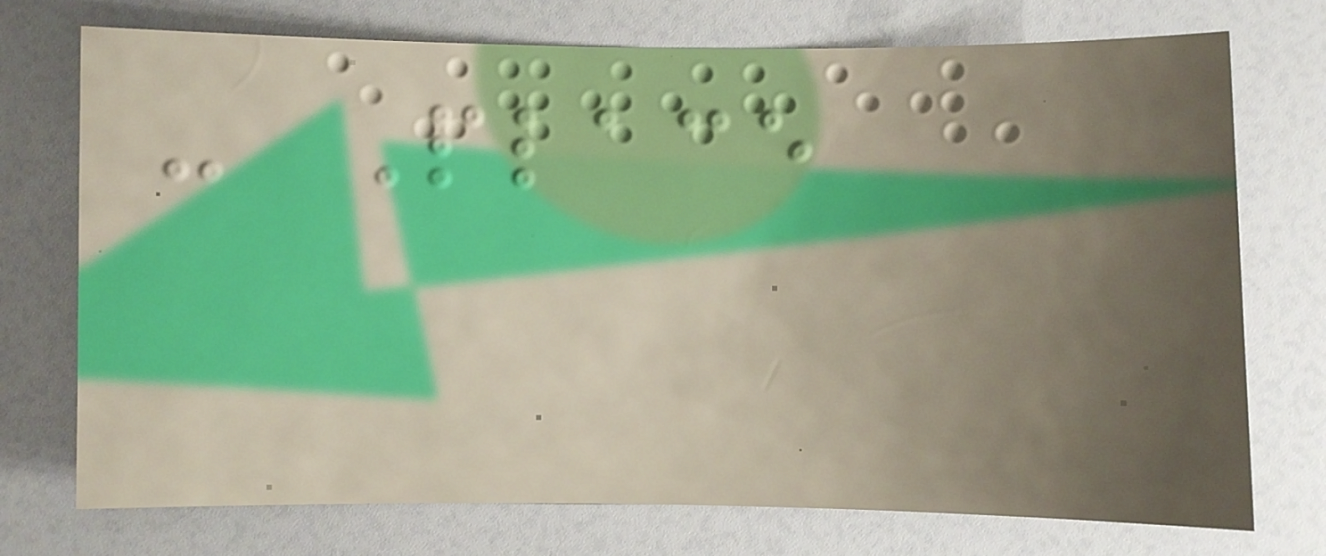- Place
